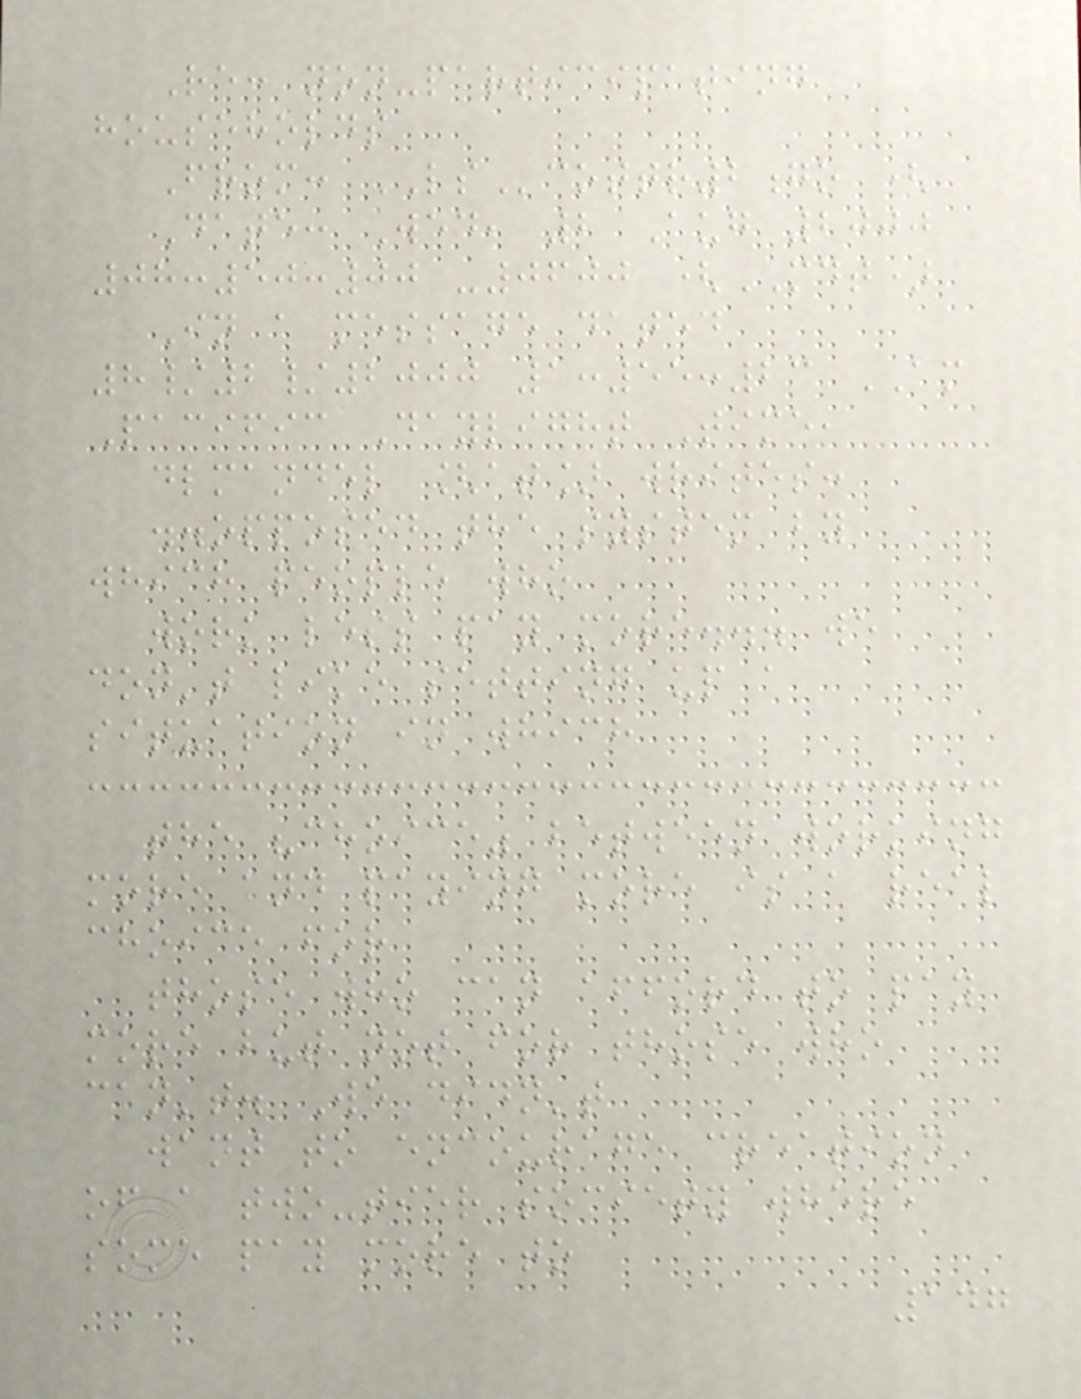Re: non-participating
households
From: LScottr2go (
Date: Wed, 2 Aug 2000
08:50:00 -0600 (MDT)
In a message dated
8/2/2000 1:55:23 AM
Pacific Daylight Time,
dlmandel [at] writes:
..opposed the system by
which people who
work less pay more... we
don't like setting up a
situation in which
the "choice" between working
more and paying more is a real
choice for
those who can afford to pay
more but not for those who
can't. We didn't
want to encourage creation
of a two-tier society where
some pay more to
147
